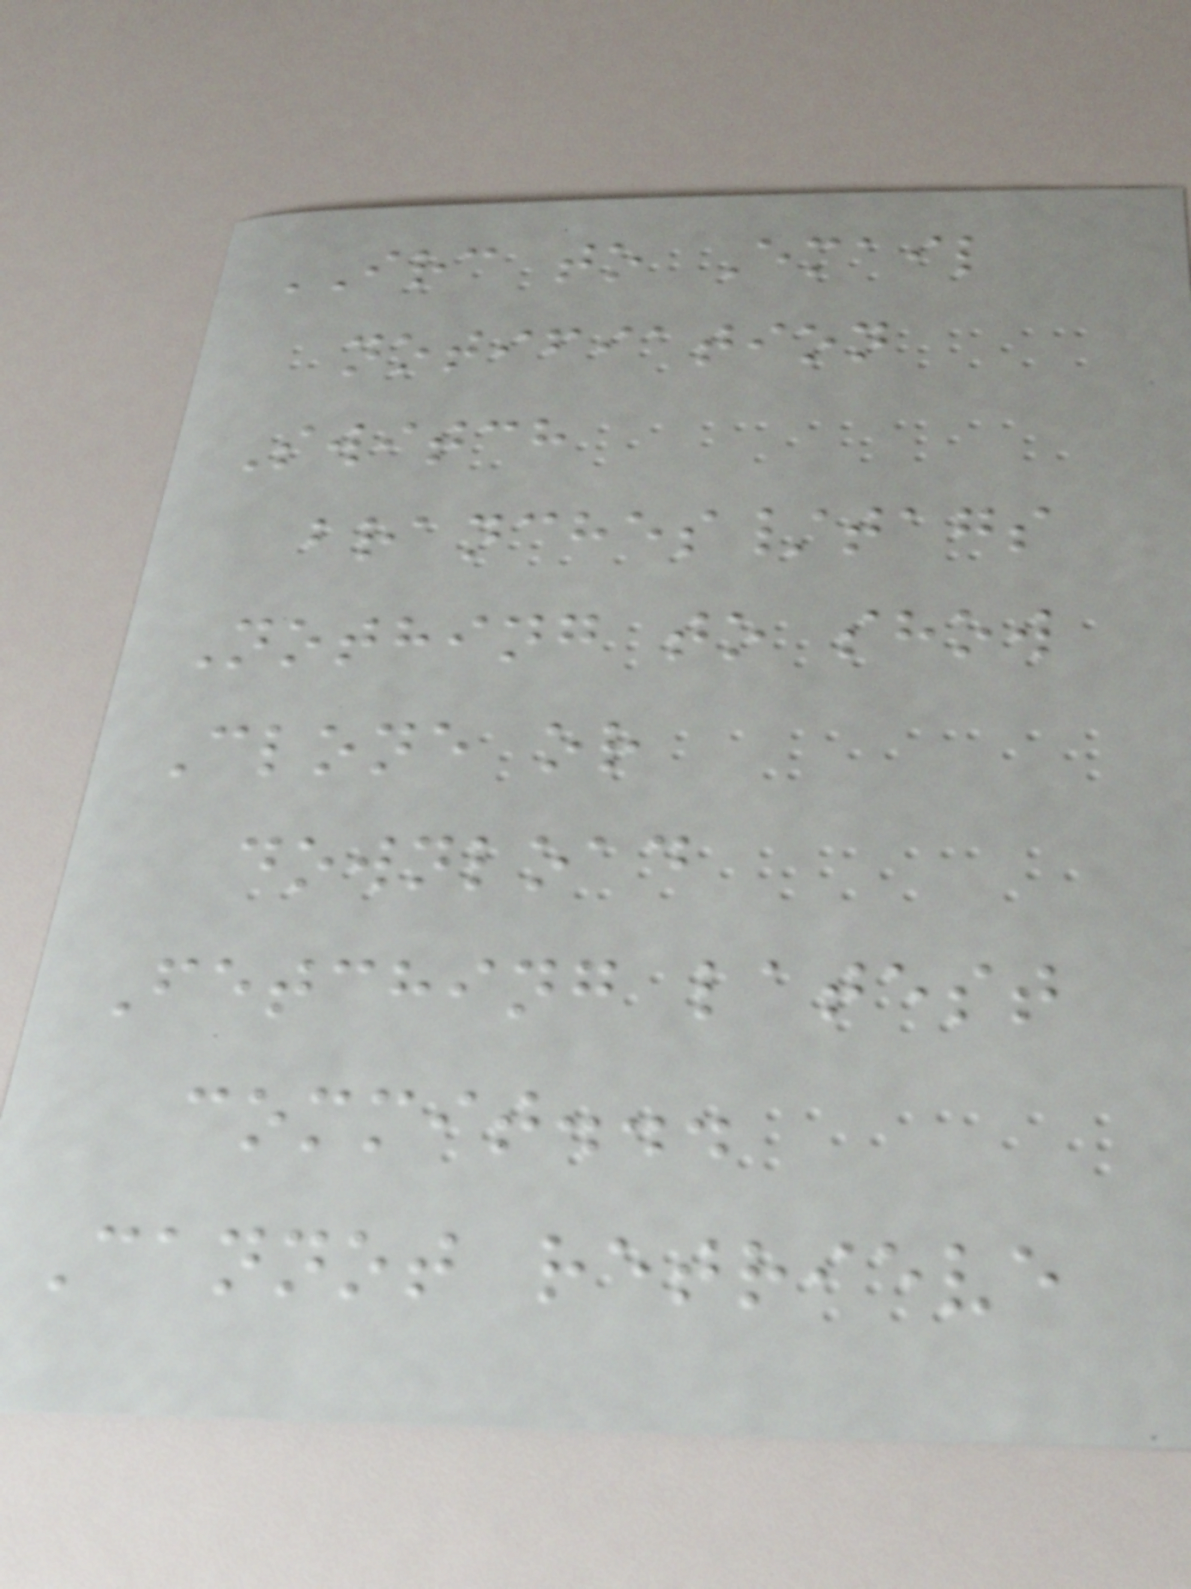IRC to Email
notifiation
Switch
branches/tags
Nothing to show
Clone or
download
Fetching latest
commit...
Cannot retrieve
